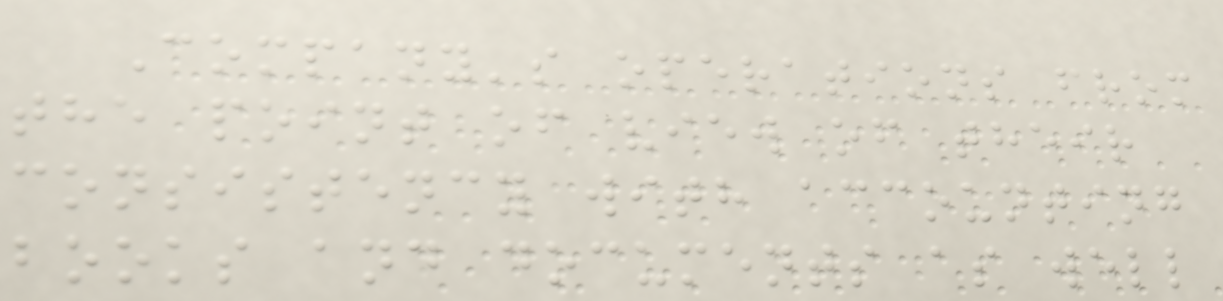Company's operations from
the point of view of their
consistency with accounting
books and documents as well
